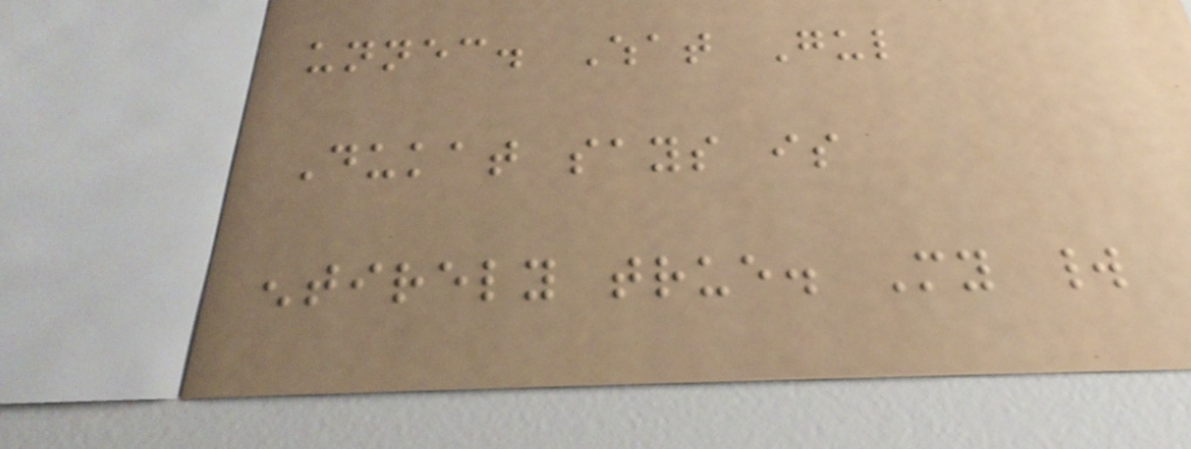unnecessary. What Gul
Dukat says is
entirely true. My world
